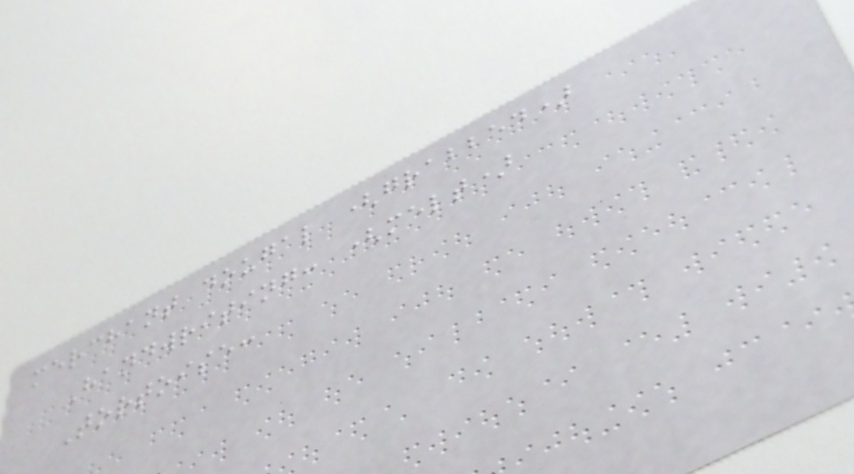merchant dougal (grabbed)
Handwriting: (melt)
Tortoise:
